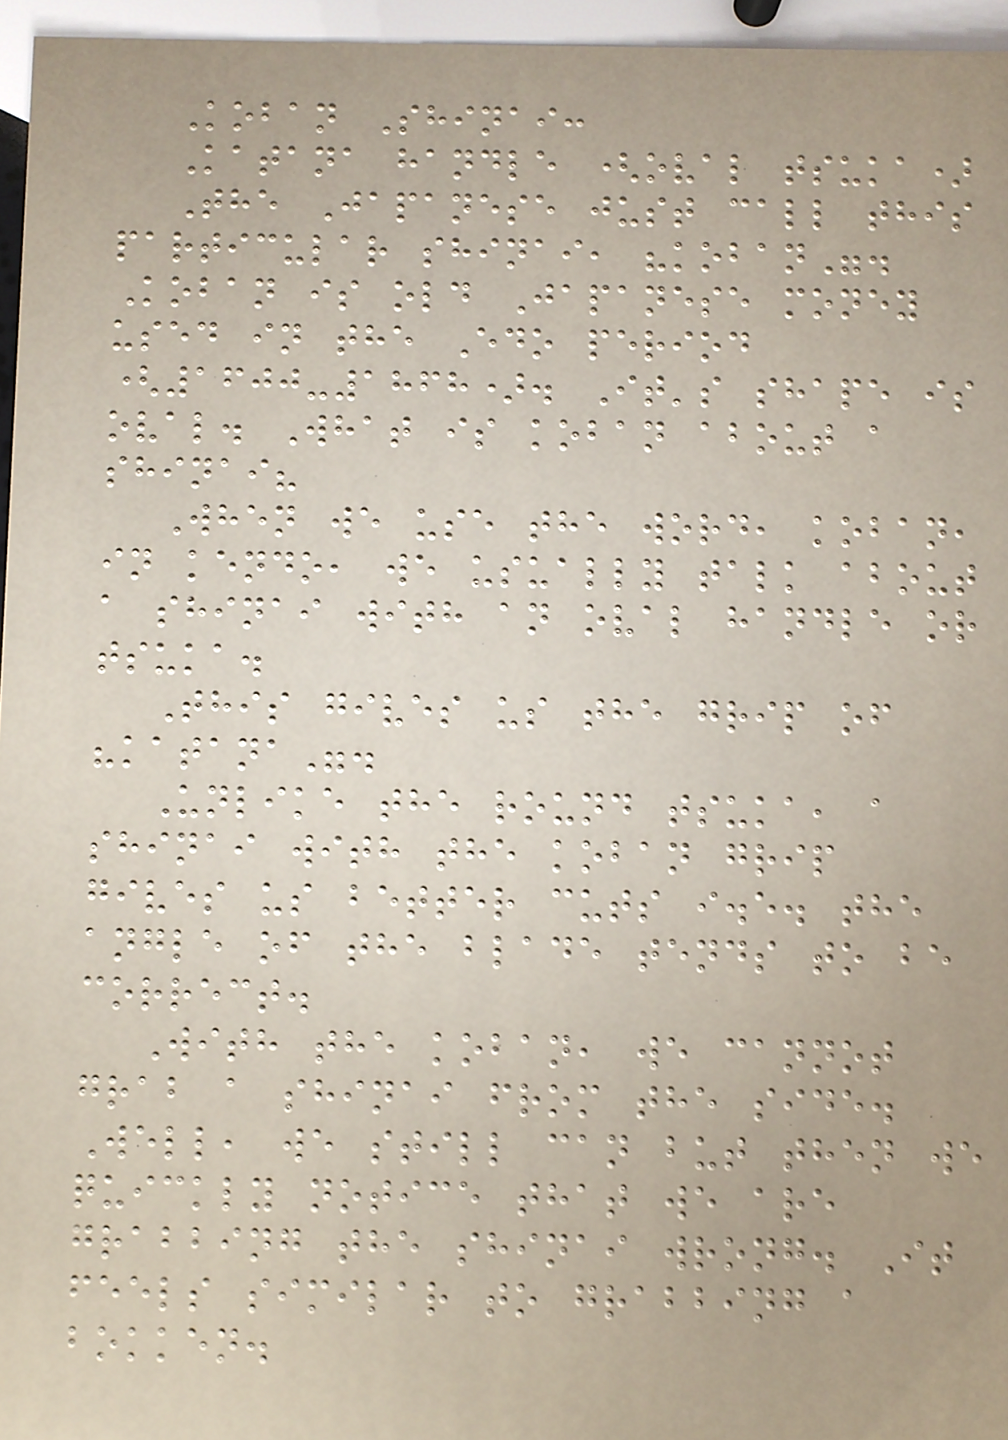Koban Shinai:
Katana handle (oval tsuka)
The Japanese just call this
particular shinai, "koban".
Koban is old Japanese money
used in the Edo period
(1600-1868). It's shape is
oval. What is koban about a
shinai?
When we use the word, koban,
in kendo, we usually talk about
a shinai with an oval handle or
tsuka.
This gives us the grip of
"katana".
Unlike the round tsuka, a
shinai with the koban grip
gives us better cuts i.e. the
angle of the blade tends to be
correct.
With the koban, we cannot
grab a shinai from the side.
Well, we still can but then we
quickly notice that we are
grabbing the shinai wrong. It
feels similar to grabbing a
bokken.
